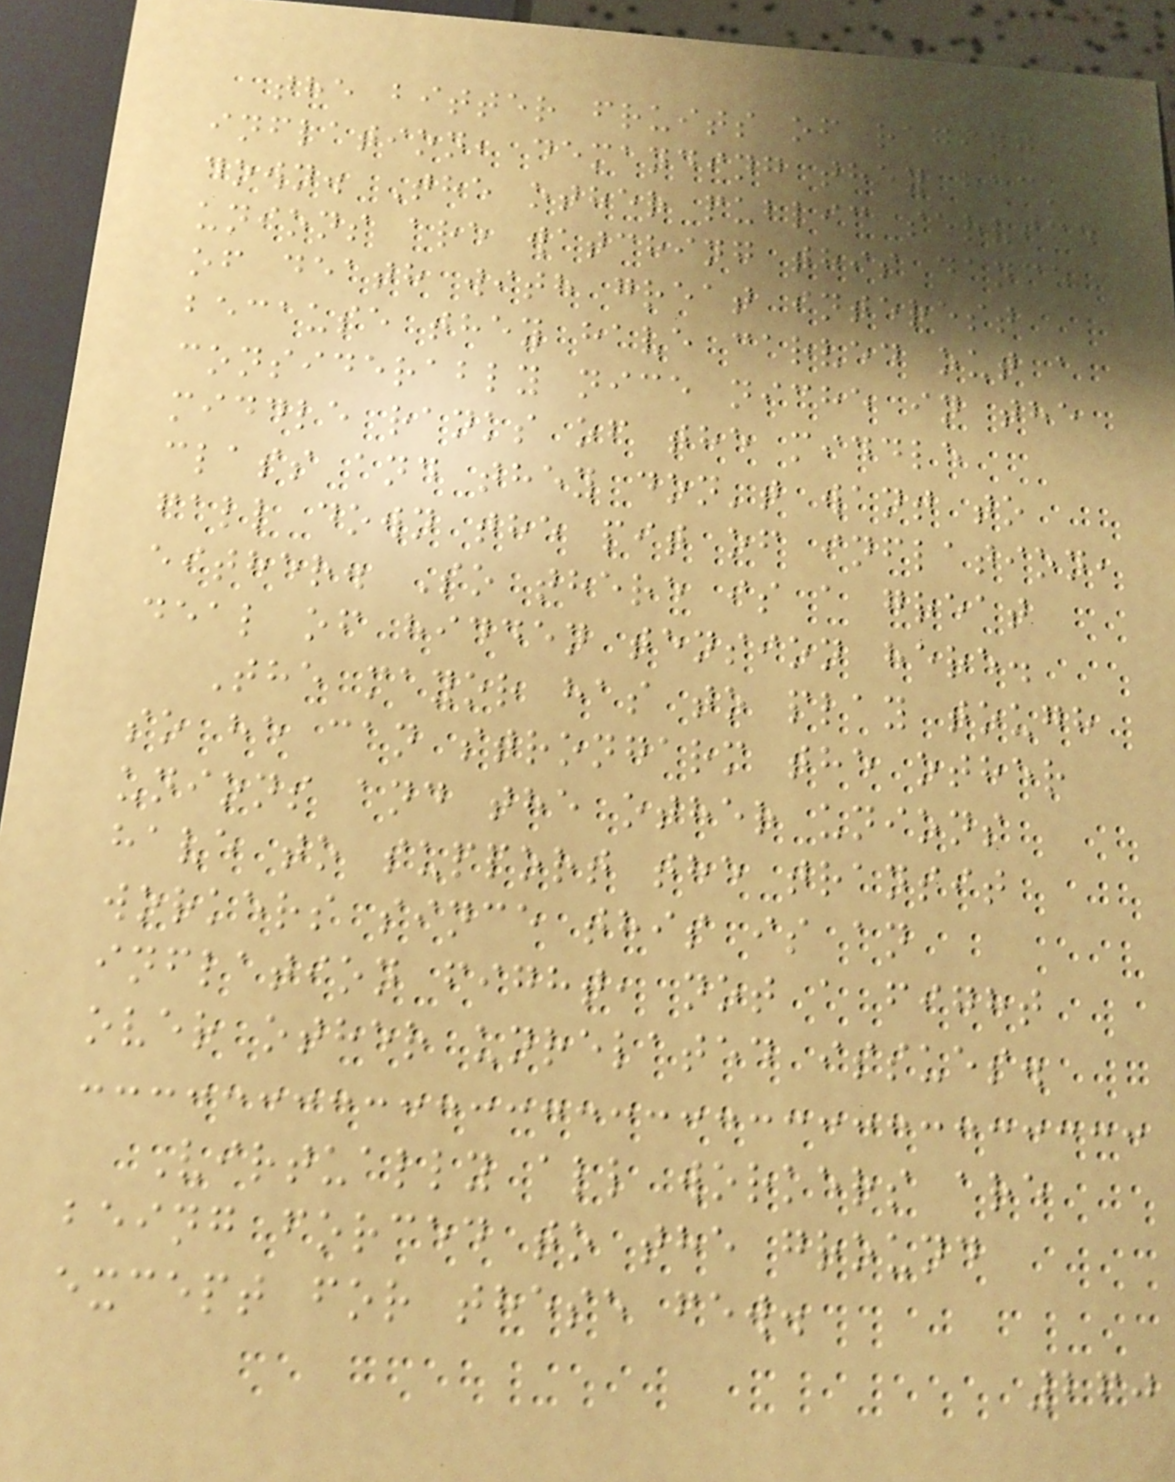the bitter fruits of raging
inflation, demanding they back
down. The other public service
unions are watching this dance
of death with great interest
because they have carved out a
considerably nice niche in the
middle ranks of the middle
class and they don't want to
fall down the pit of inflation,
either. So there is a great
deal of hidden tension here.
The mayor has to play tough
so he can strongarm the other
unions and the other unions
have to support the transit
workers since this is an
inflation fight, not a fight
over other unrelated issues.
Virtually all workers are
being forced to the ground
except for these few.
260
